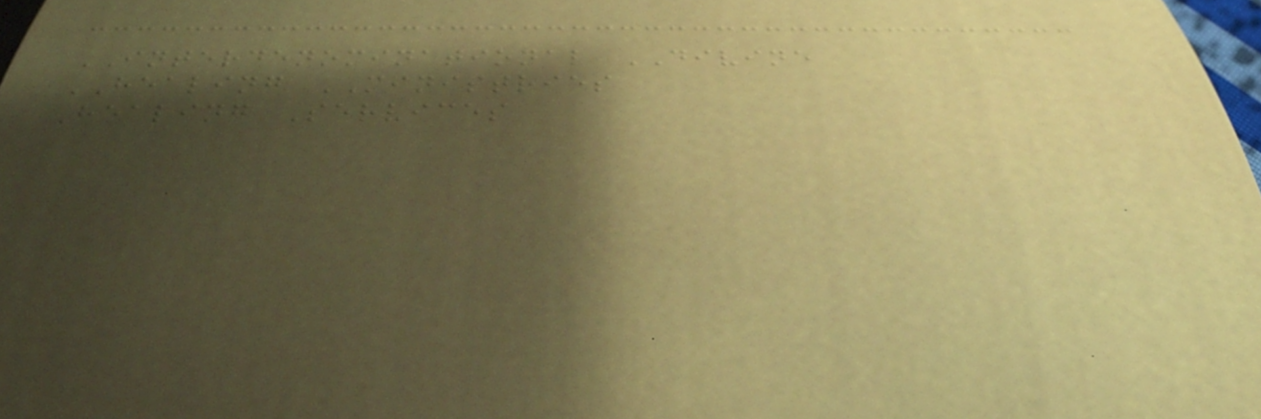INTERDENOMINATIONAL DIVINE
HEALING MINISTRIES
Healing Services
